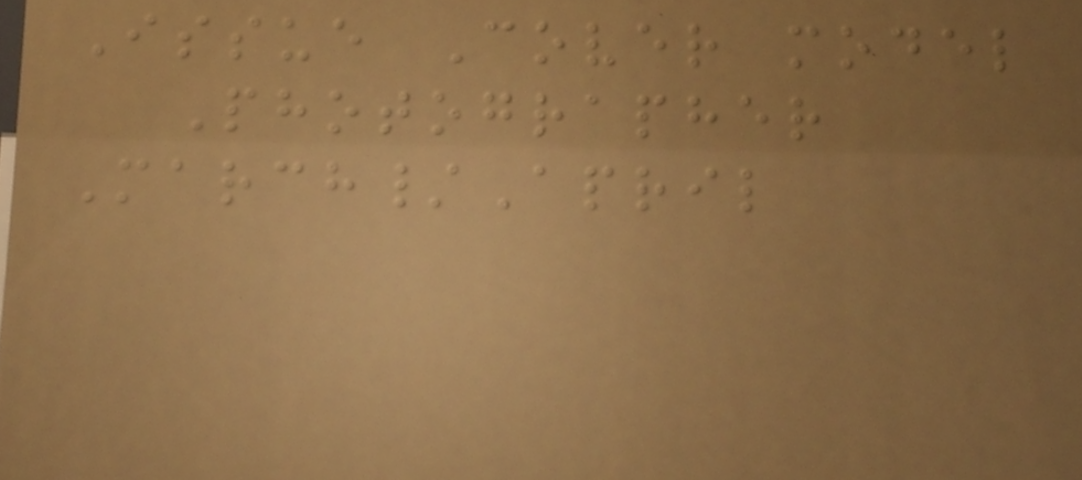Issue Cover model
Photographer
March/April
